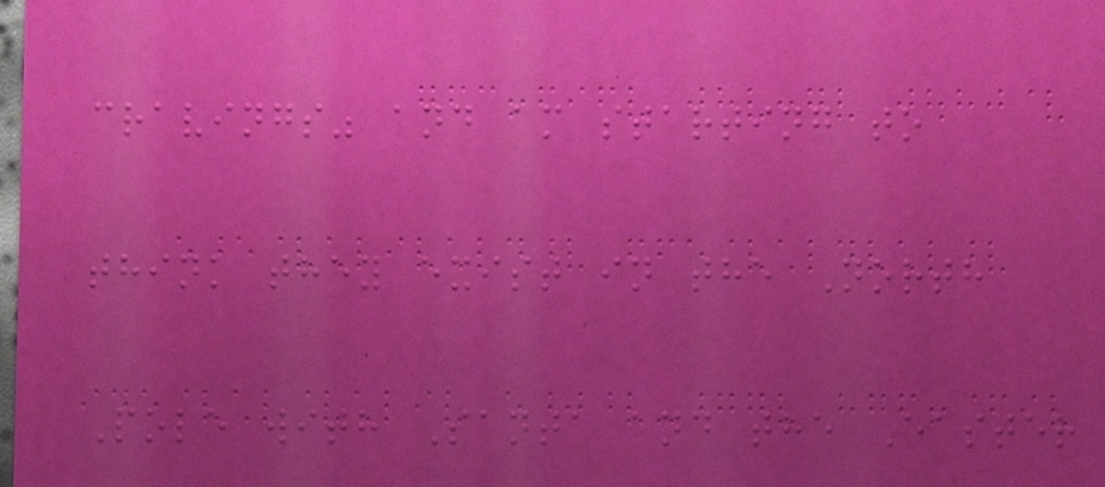cravings" and am starting to
think they exist in the North
Pole with Santa and the Easter
